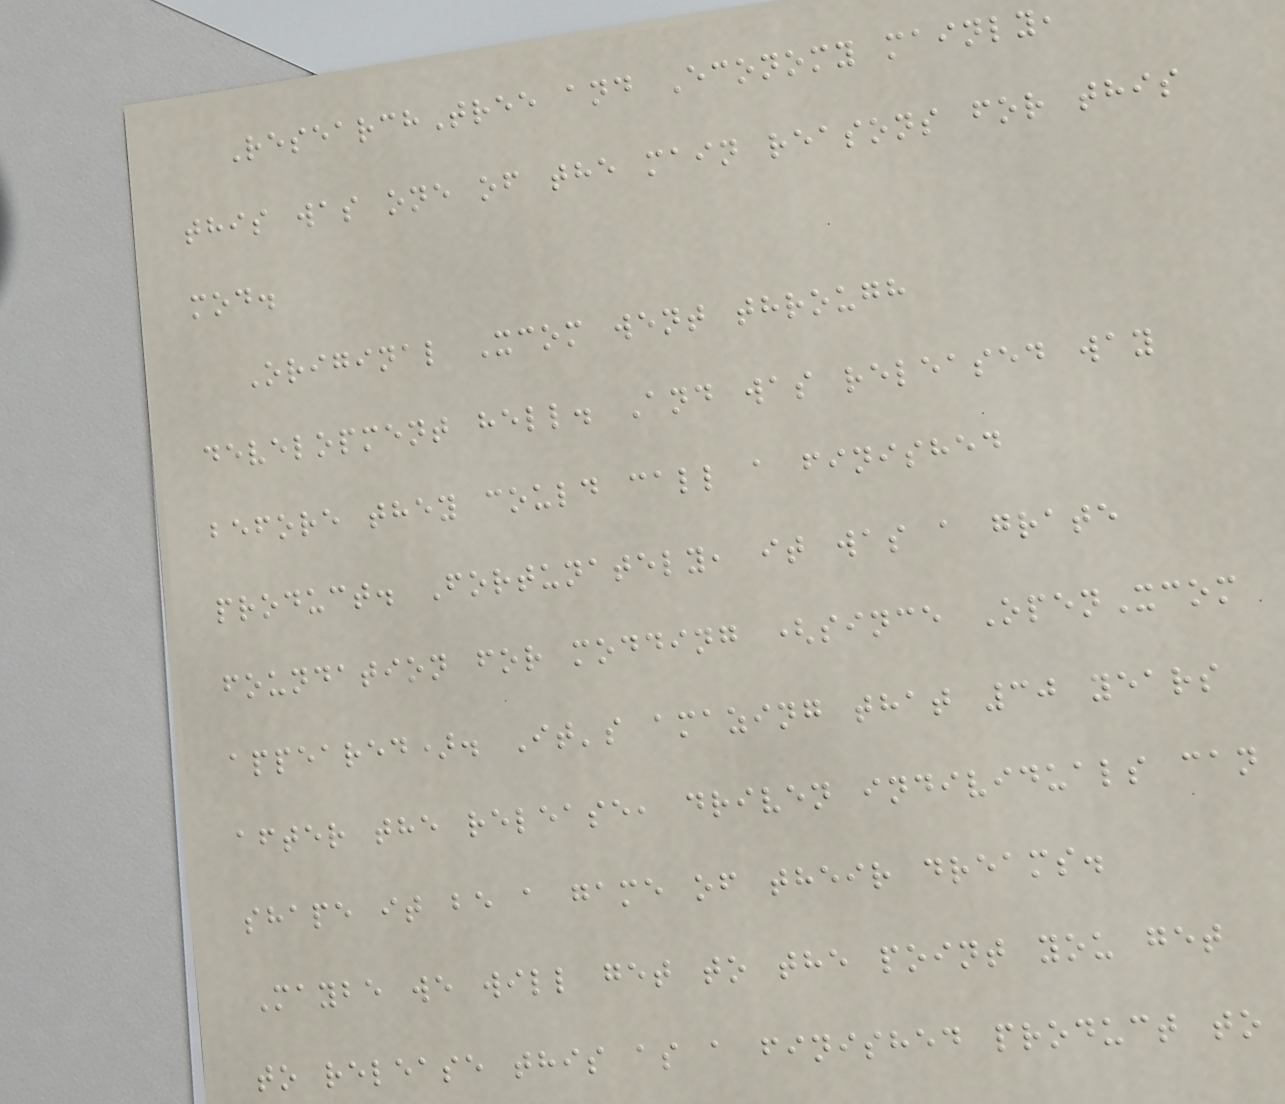ResearchTree and Economy mainly,
this was one of the main reasons for this
mod.
Original Xcom went through
development hell. And was released way
before they could call a finished
product. Fortunately, it was a grate
foundation for modding (since OpenXcom
appeared). It's amazing that 30 years
after the release, driven individuals can
shape it be a game of their dreams.
Maybe we will get to the point you get
to release this as a finished product to
